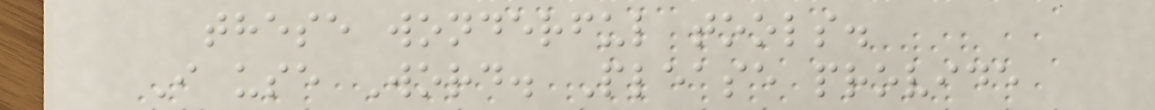these wonderful tools.
I use Word. Please provide
